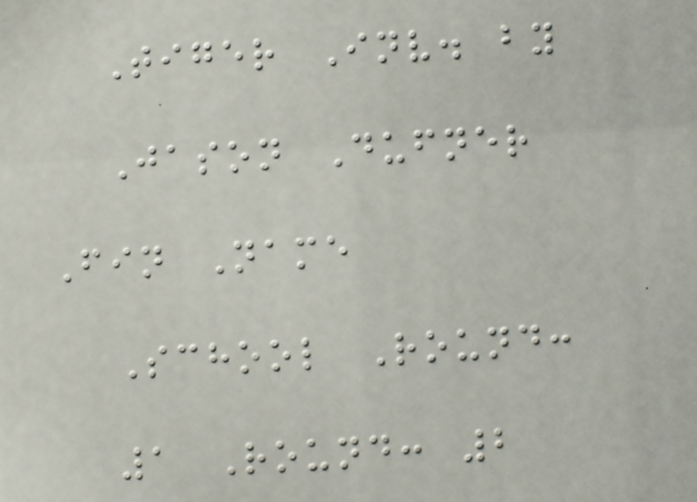Tiger Inv. by
Jason Dufner
Fin Name
School Round:
1 Round: 2
